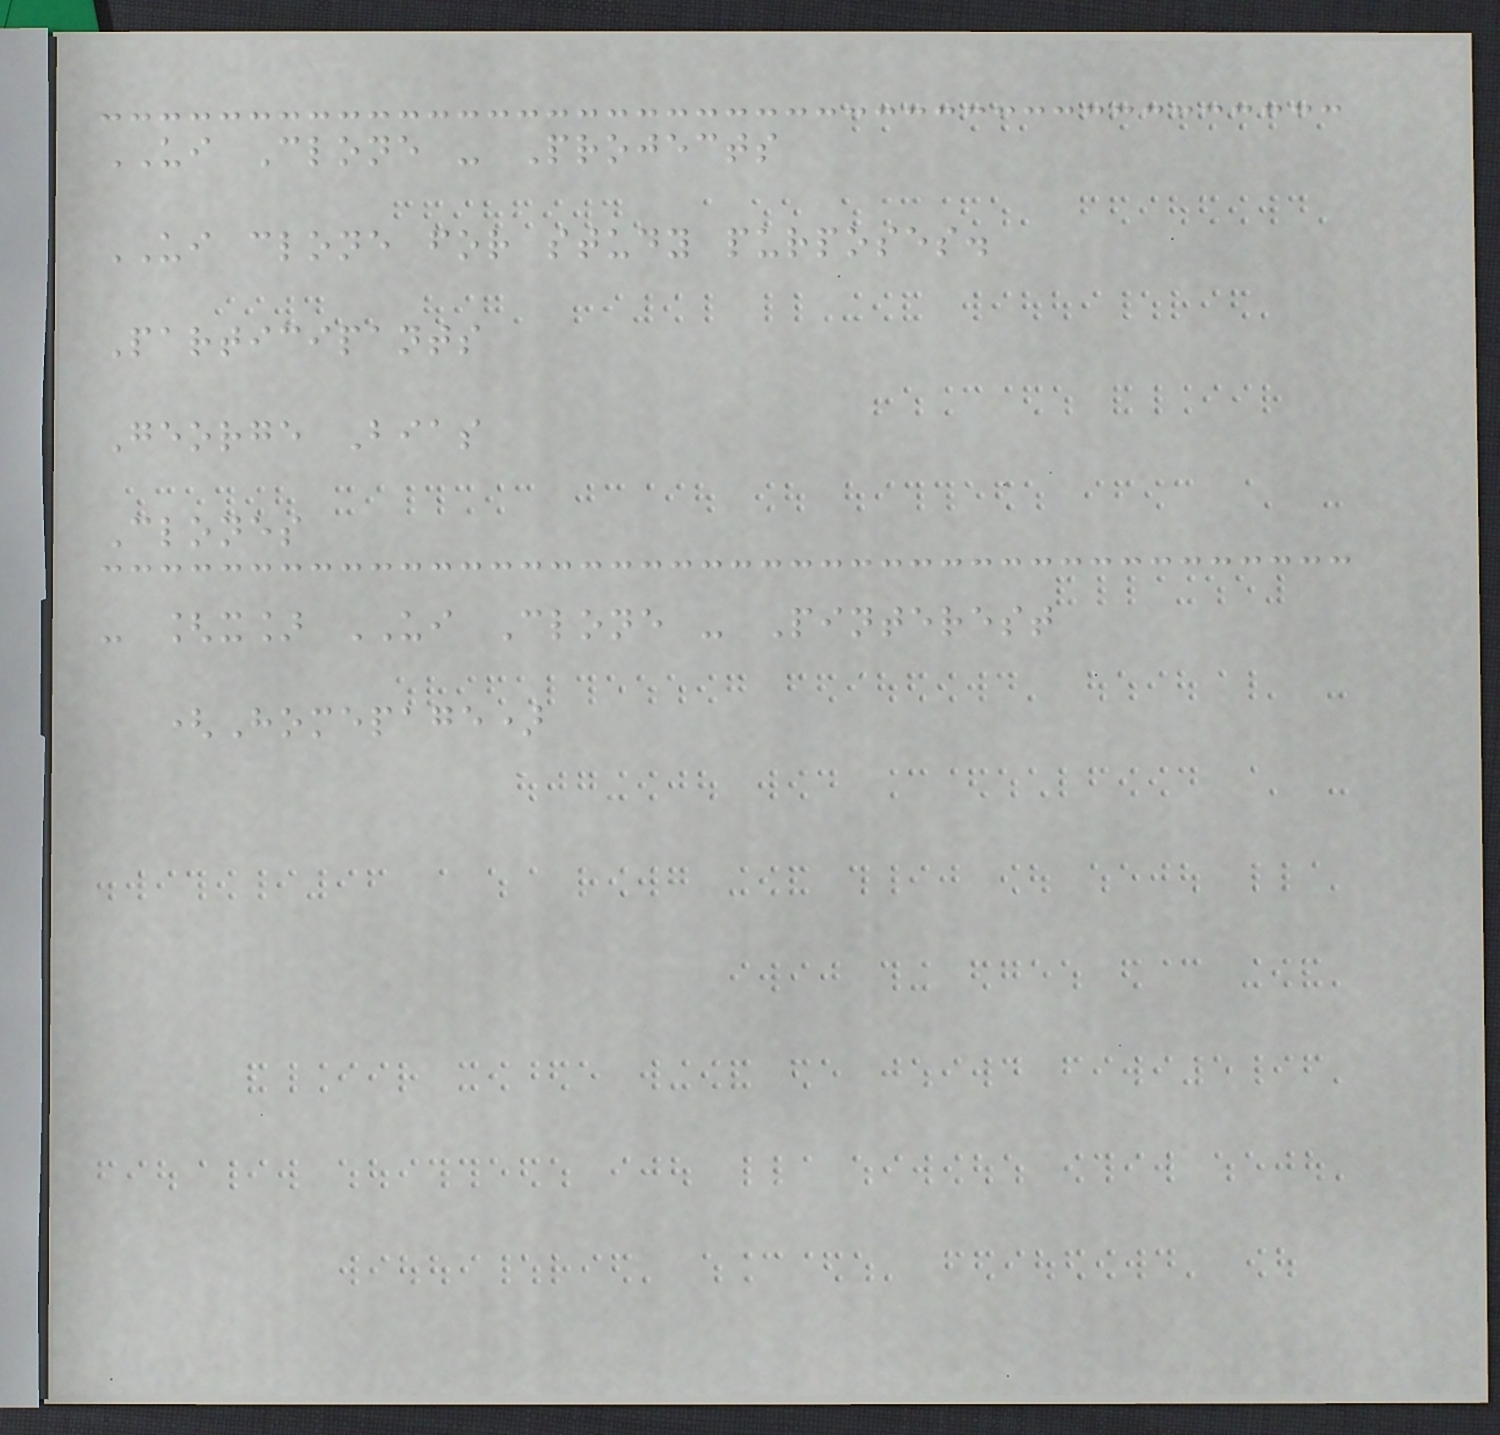UI Clone - Projects
UI clone for study purposes.
Participants
George Bias
Clones
- [x] UI Clone - Pinterest
(Homepage)
